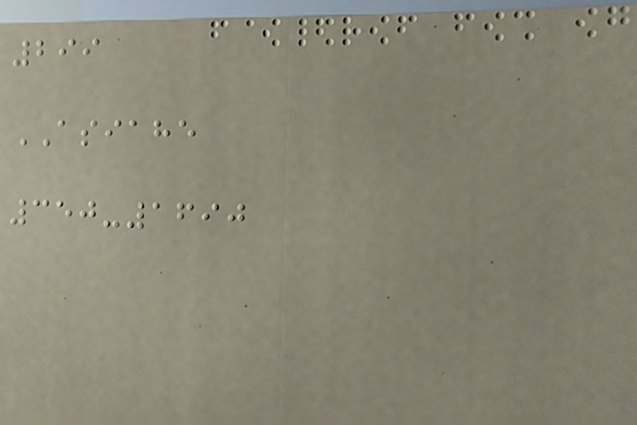299
ASIAHE
350-1690
